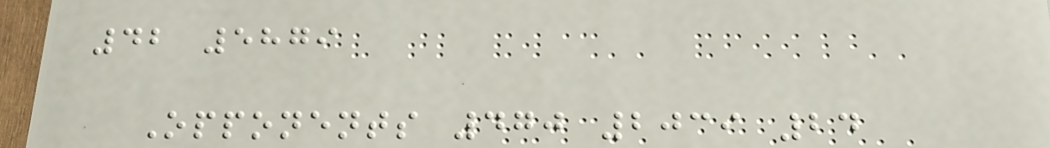42 5879
Opponents 470 2039 24
